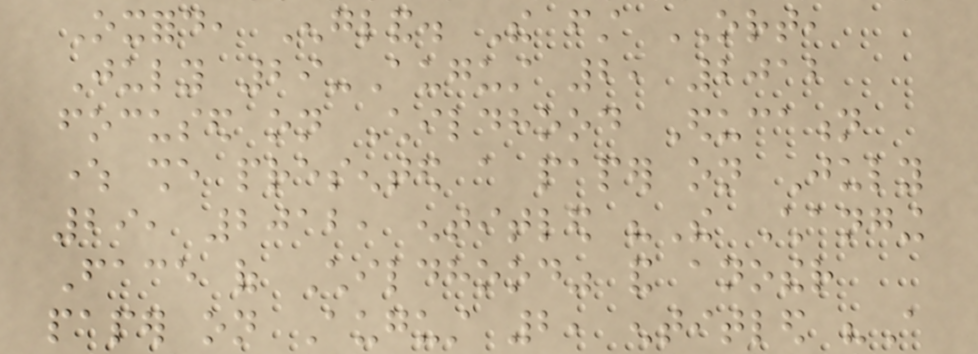Oxford, England. The first ORT,
July 29-August 2, 2012
focused on Childhood Education
where she presented a paper on July
29, 2012, entitled "The Changing
Face of Childhood" and another
paper on August 2, entitled "A
